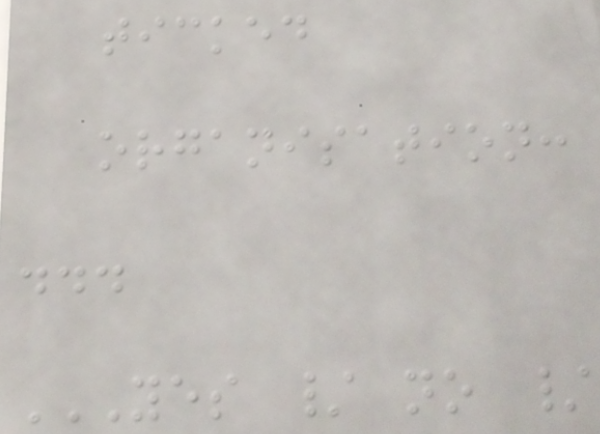ticked
organisation:
...
YES / NO /
